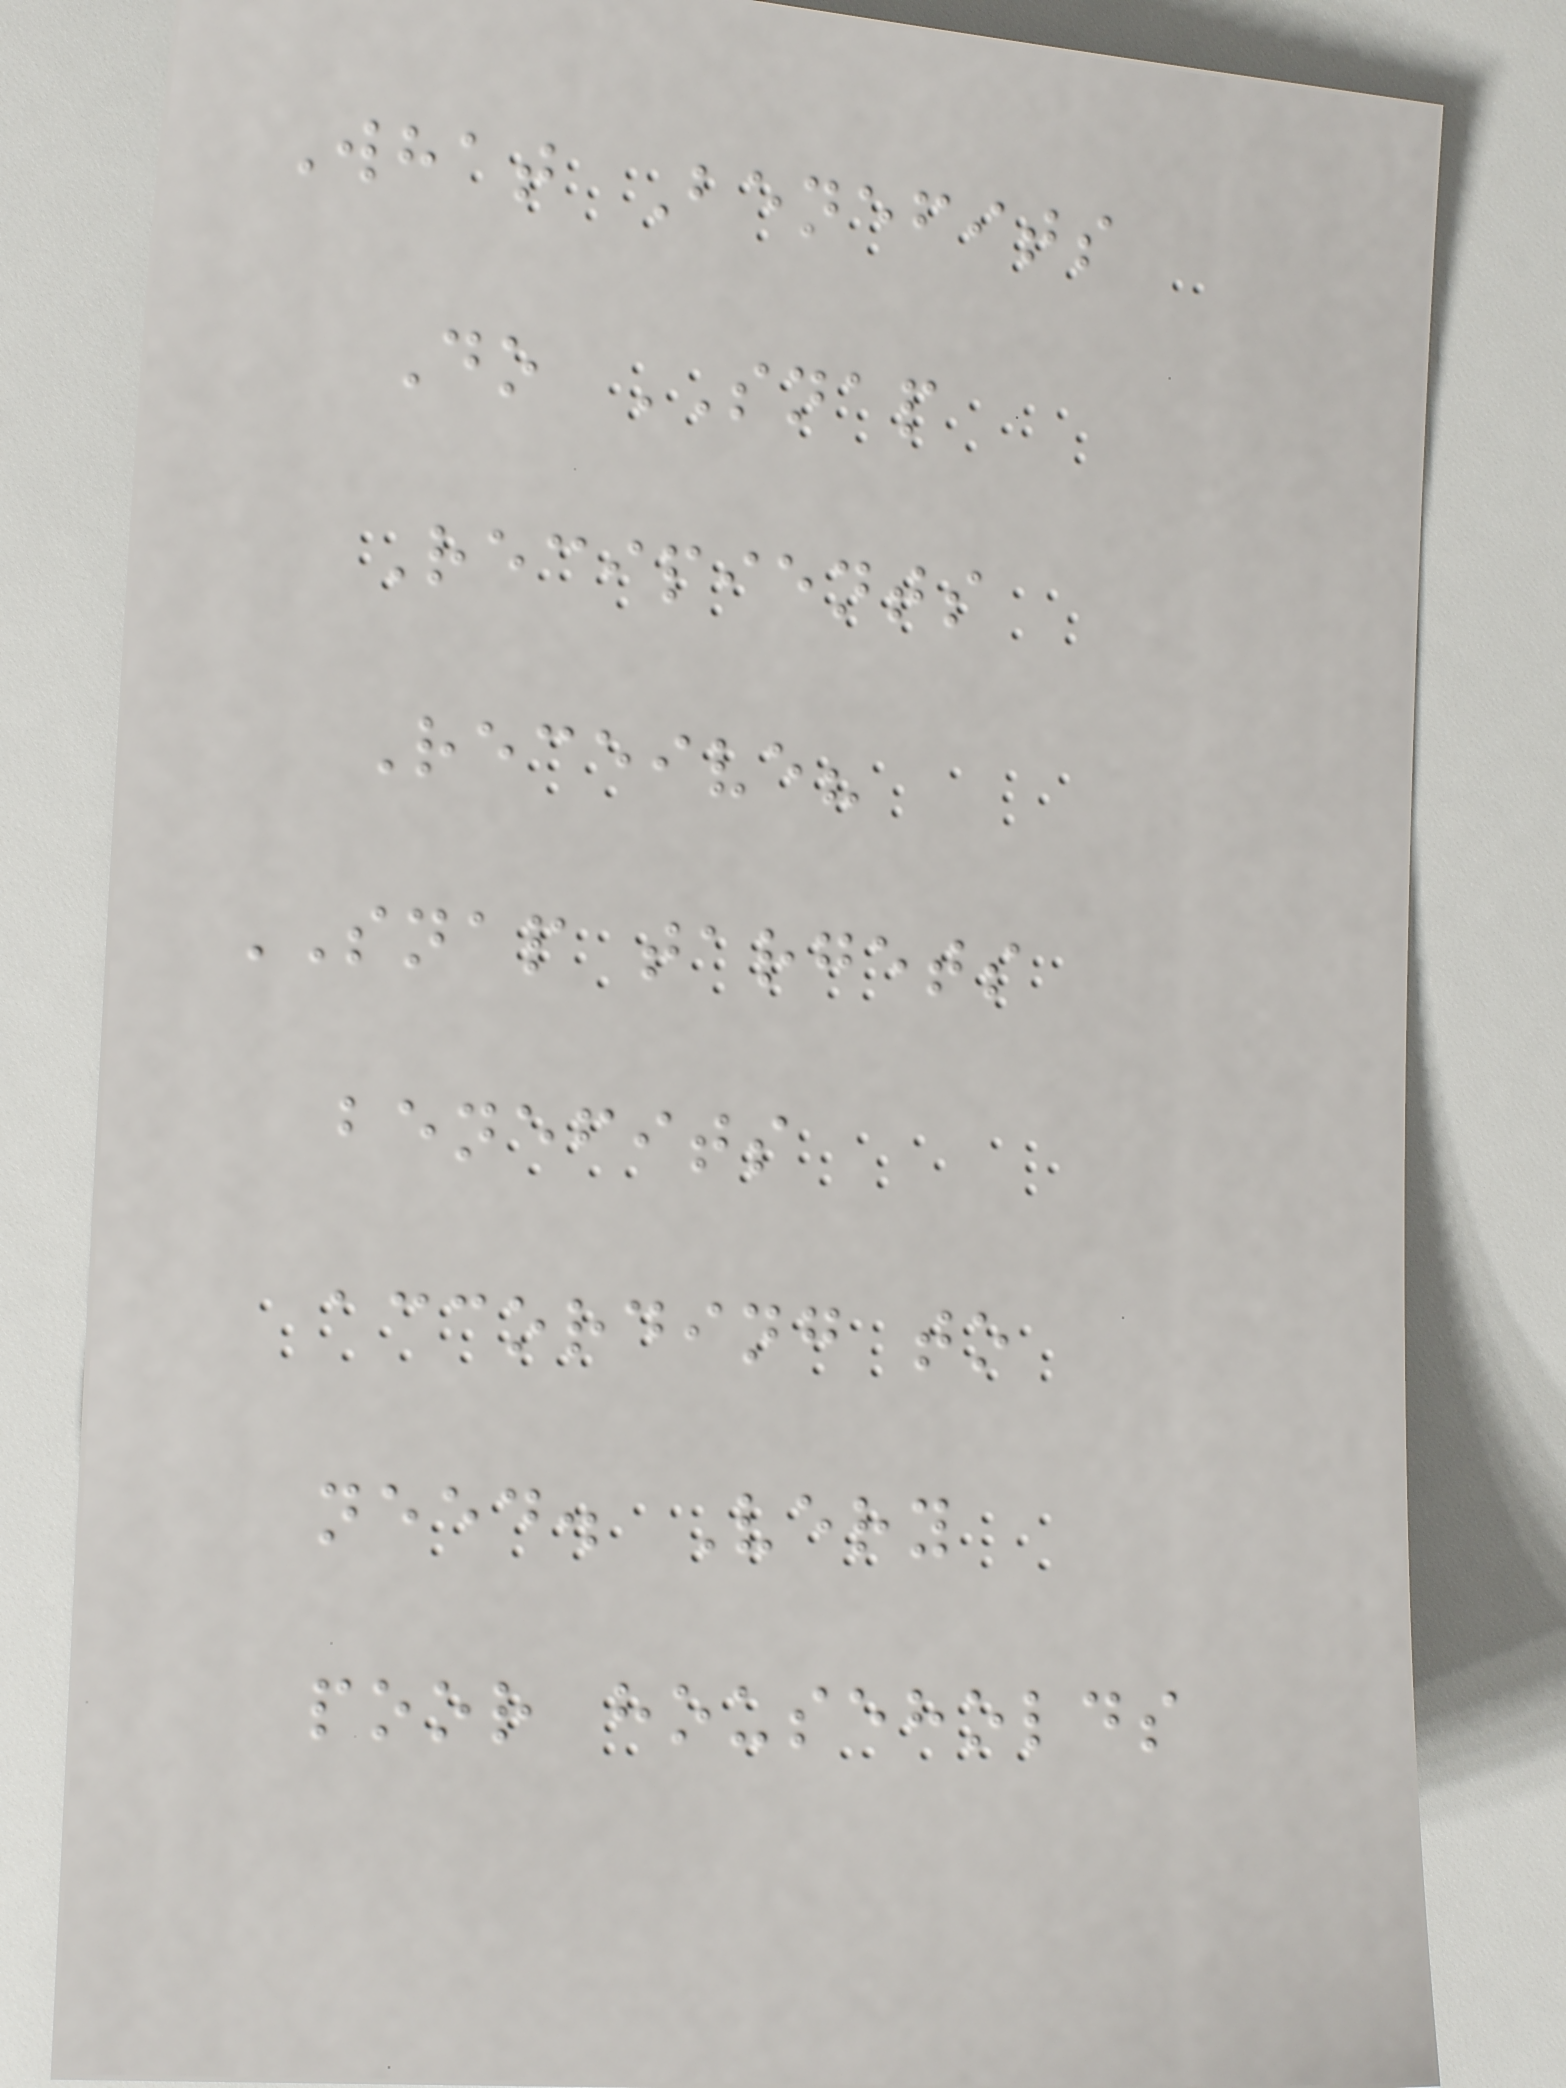What Benefits
Do SNAP
Recipients
Receive?
SNAP targets
benefits
according to
need. Very
poor households
